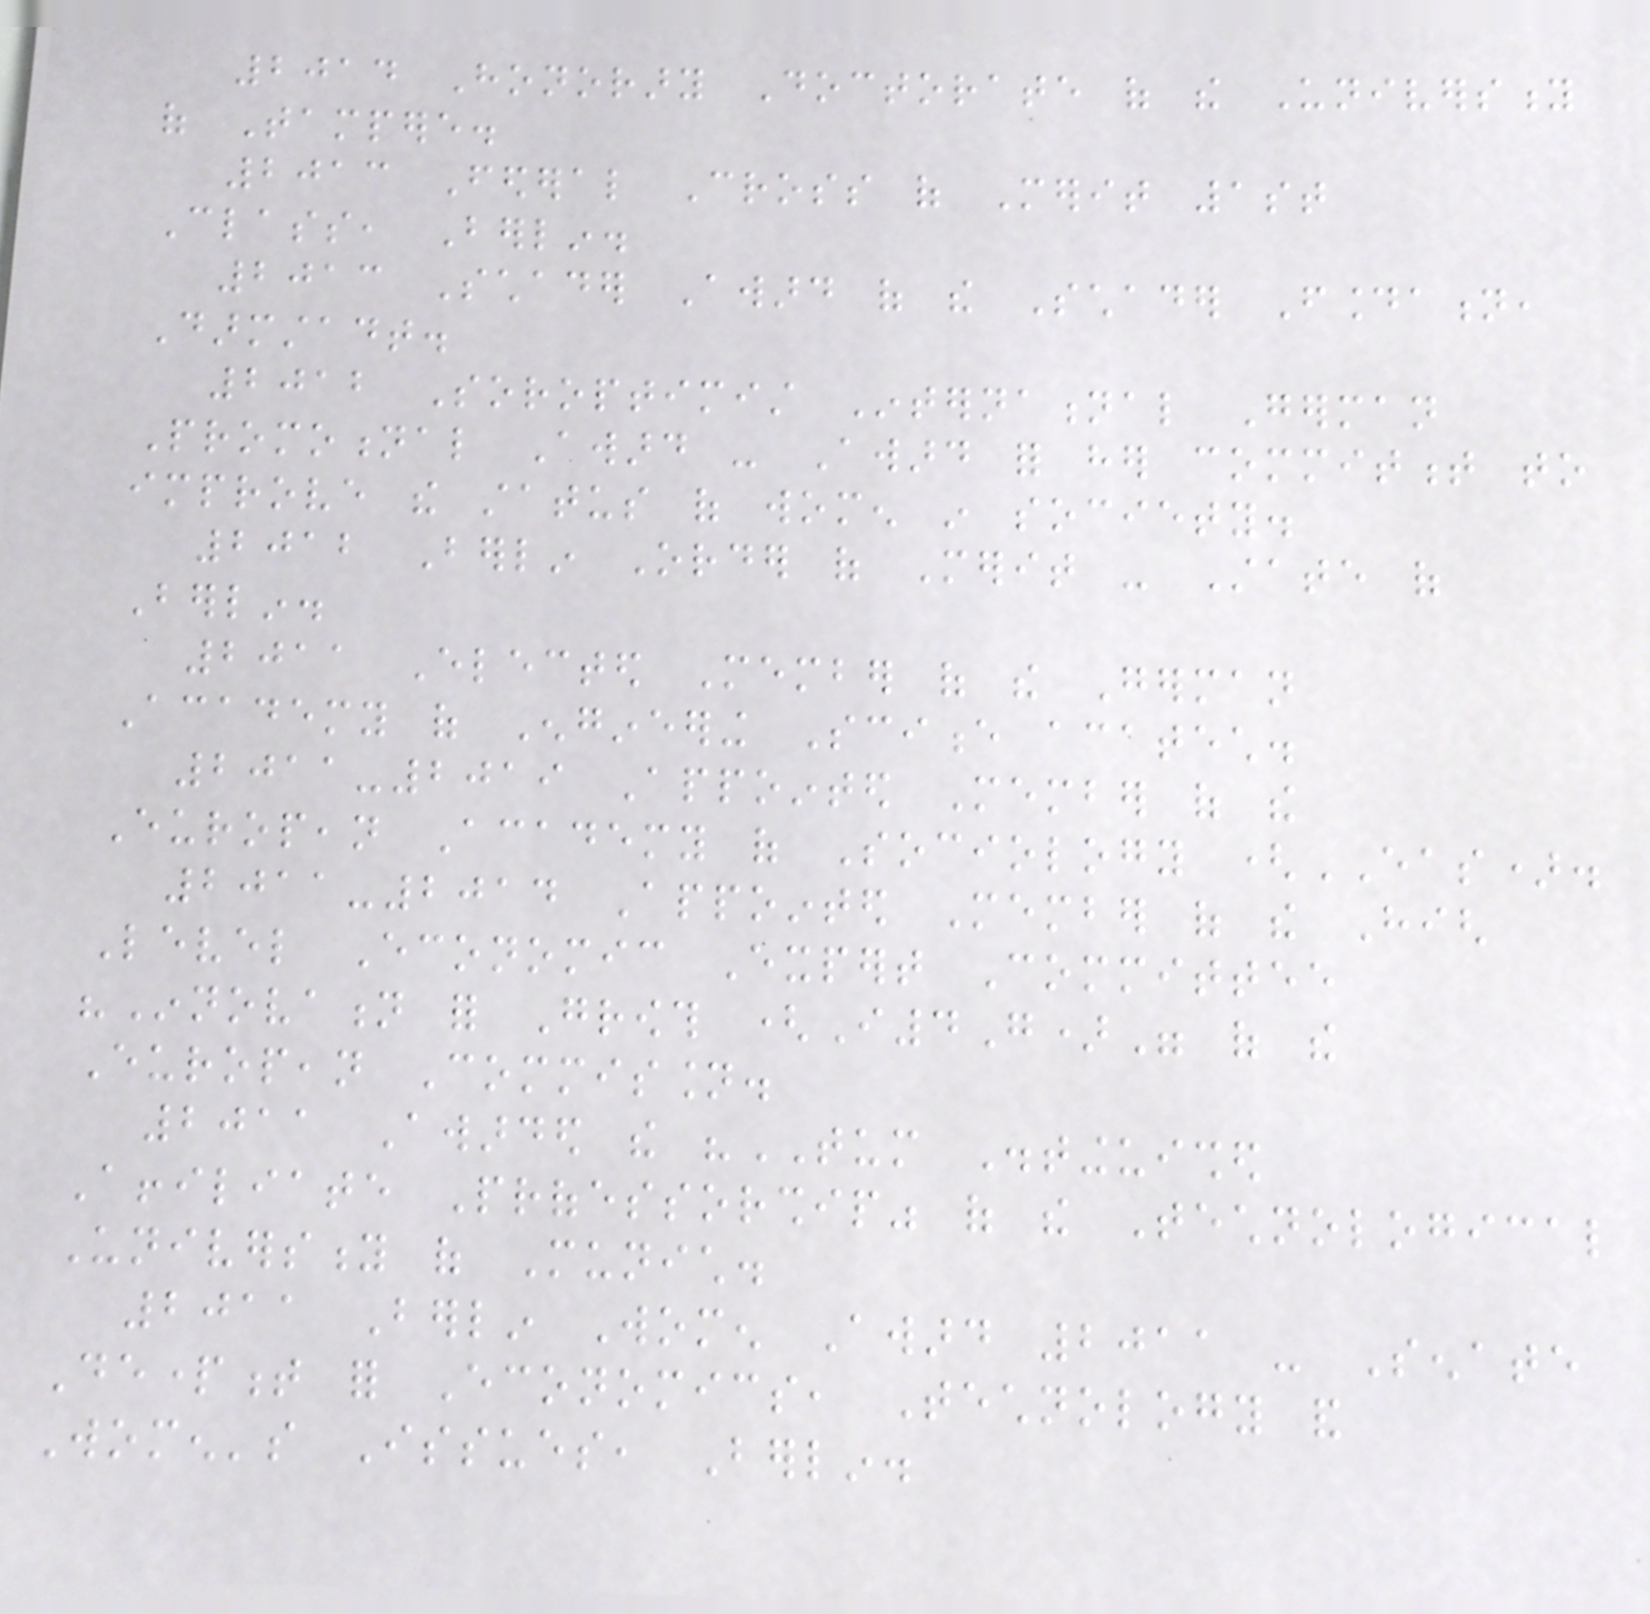2014 Honorary Doctorate of the University
of Tampere.
2013 Federal Cross of Merit 1st
Class, Berlin.
2013 Schader Award of the Schader Foundation,
Darmstadt.
2012 Soroptimist International German
Promotional Award - Award for her commitment to
improve the status of women in society.
2012 Berlin Order of Merit - State of
Berlin.
2011 Elected Member of the German
Academy of Engineering Science acatech.
2011-2019 Appointed Member of the
European Academy of Sociology (EAS).
2011-2014 Appointed Member of the High
Level Economic Expert Committee
"Innovation for Growth (I4G)" of the
European Commission.
2011 Awarded the "TUM Distinguished
Affiliate Professorship" of the Technological
University of Munich.
2011 Berlin Women Award 2011 - Senate
Department for Economics, Technology and
Women's Issues, Berlin.
